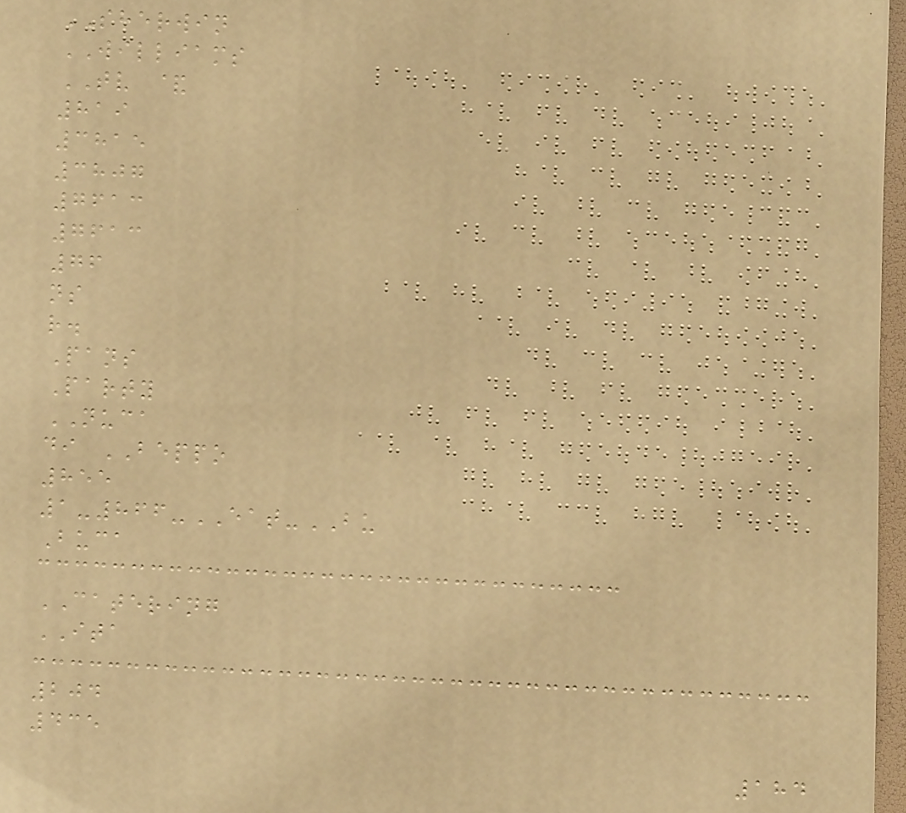SHERWIN
WILLIAMS
TV &
819
3815
3807
7613
7613
76
ns
r.
Pans
Party
NUCA
di BEPPO
855
1-866-EAT-BU
Buca
CATERING
ITA
204
435
184
